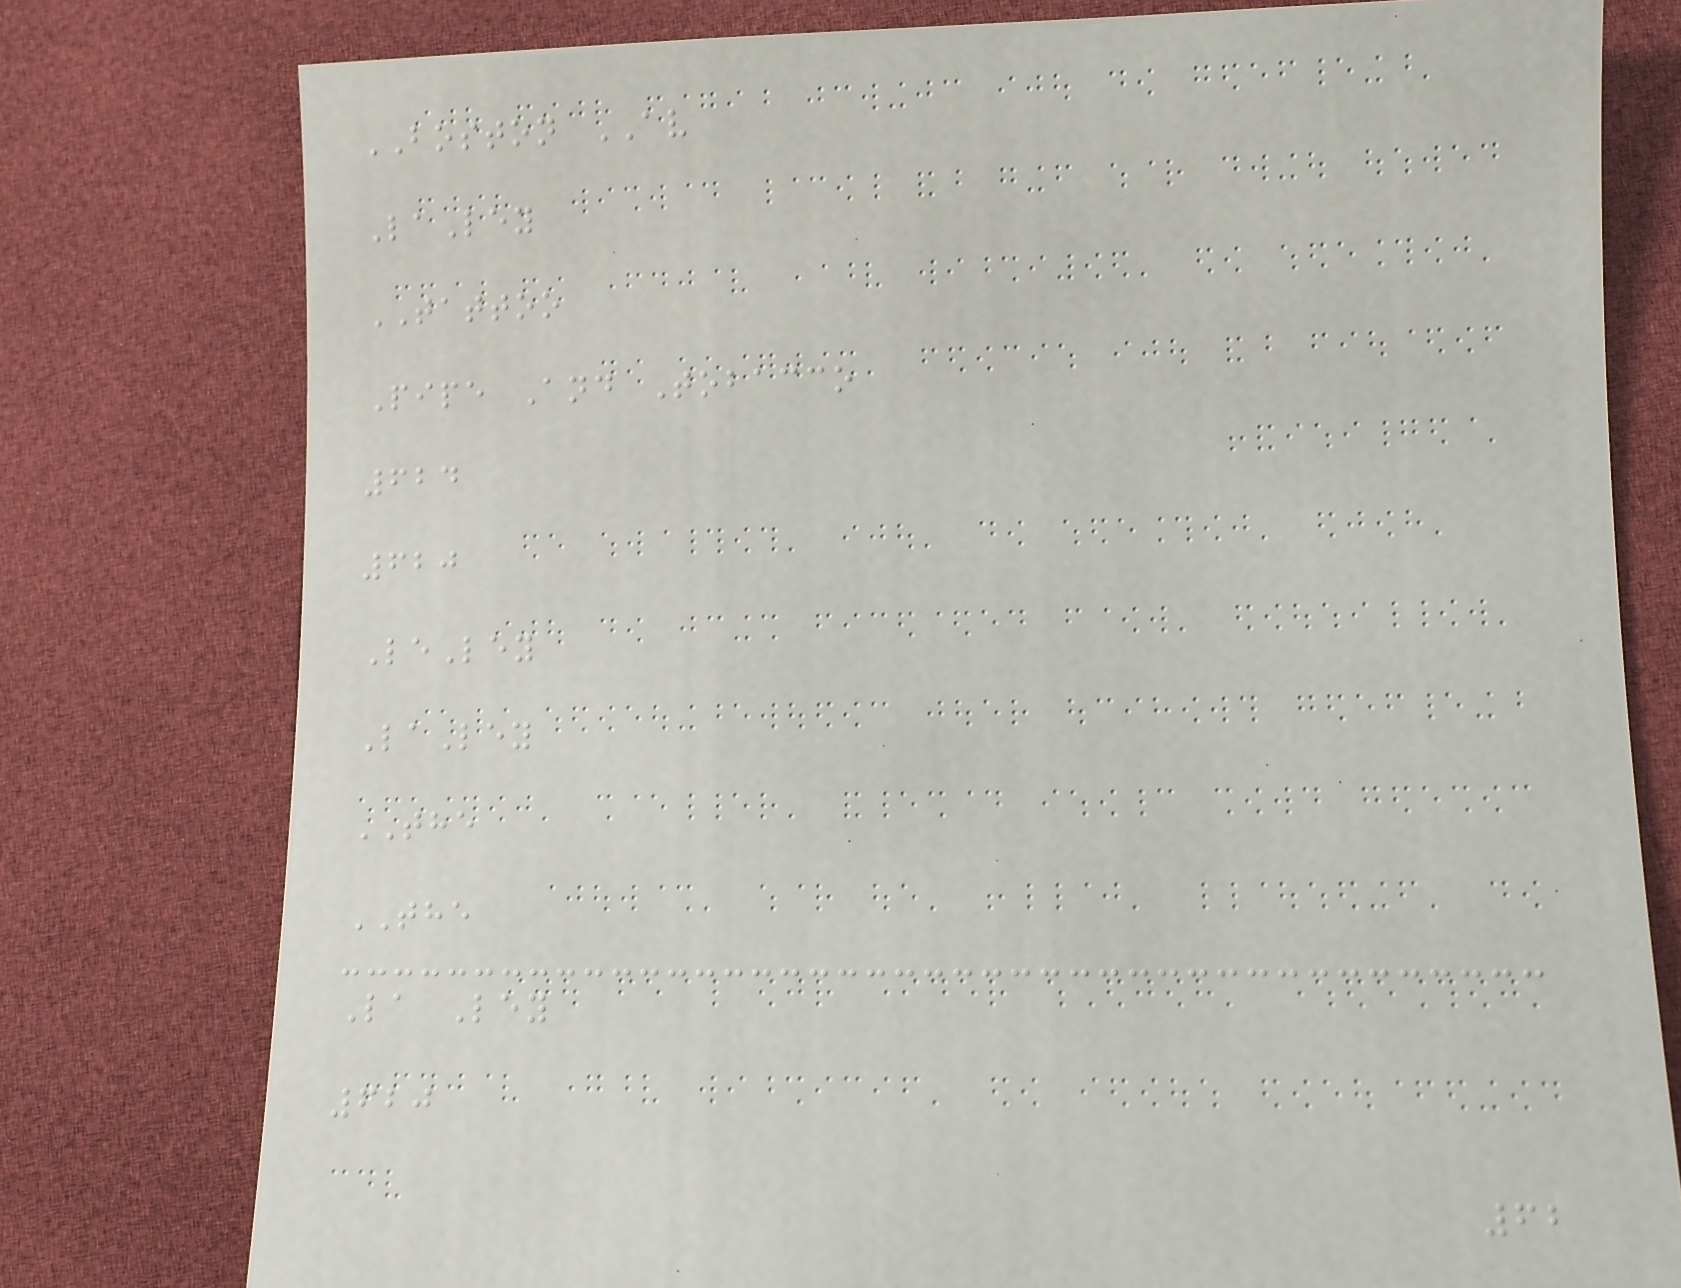BOSTON AV
LaLey
TATTOO
Pipe And Tobacco
624
620
LeLey
LaLey
THE
THE
La Ley
620
62
